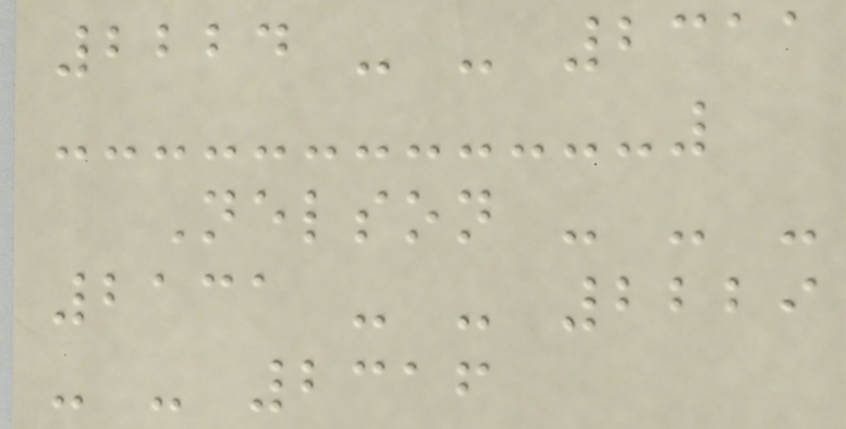2224 - - 2311
Nelson - - -
2131 - - 2229
- - 2316
